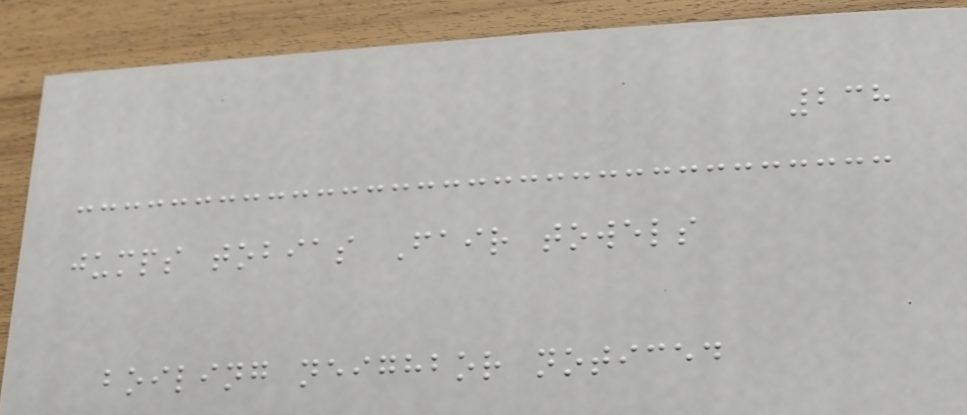238
jumps tobias Fair towels
boiling neighbor noticed
